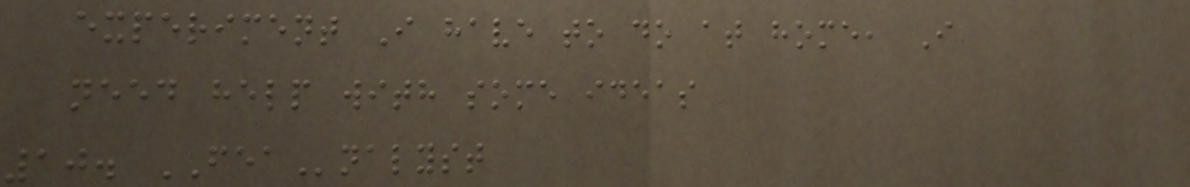experiment I have to do at home, I
need help with some ideas
10. FEAnalyst
